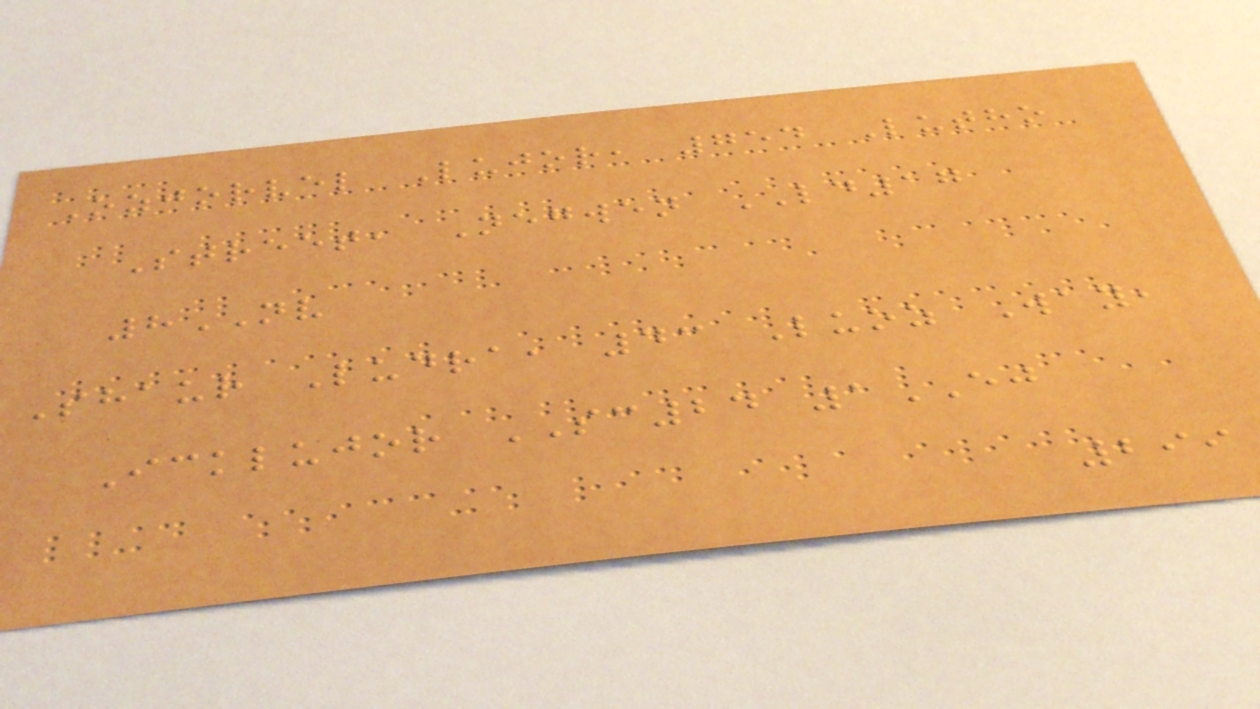Ozjorvel Lujor, 754 Lutho
Street, Negwen LD17
8NV
Shaur Ludra, 43 Luoz Way,
Icklujor SC24 1EJ
299
